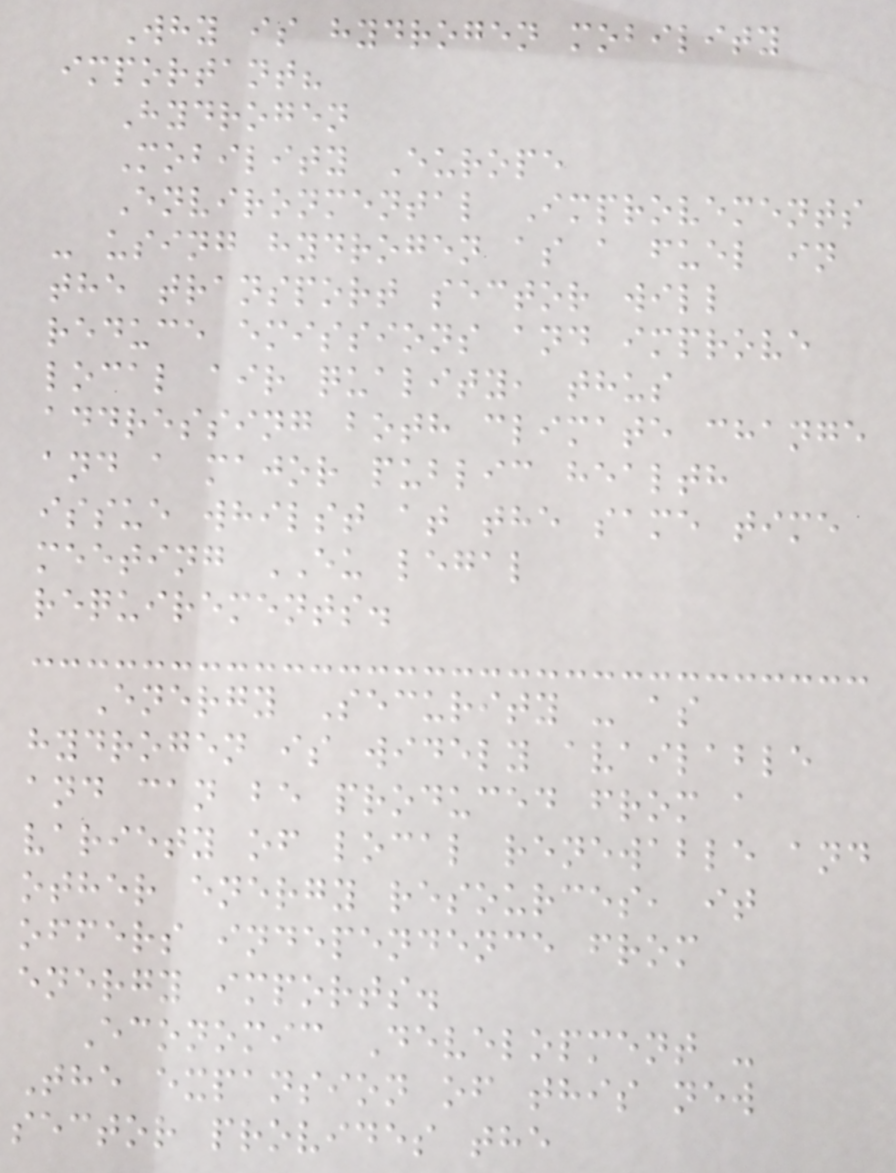Why is hydrogen mobility
important?
Hydrogen
Mobility Europe
Environmental Improvements
- using hydrogen as a fuel in
the transport sector will
reduce emissions and improve
local air quality, thus
addressing both climate change
and a major public health
issue whilst at the same time
meeting EU legal
requirements.
Energy Security - as
hydrogen is widely available
and can be produced from a
variety of local renewable and
other energy resources, it
offers independence from
energy imports.
Economic Development -
The expansion of this new
sector provides the
